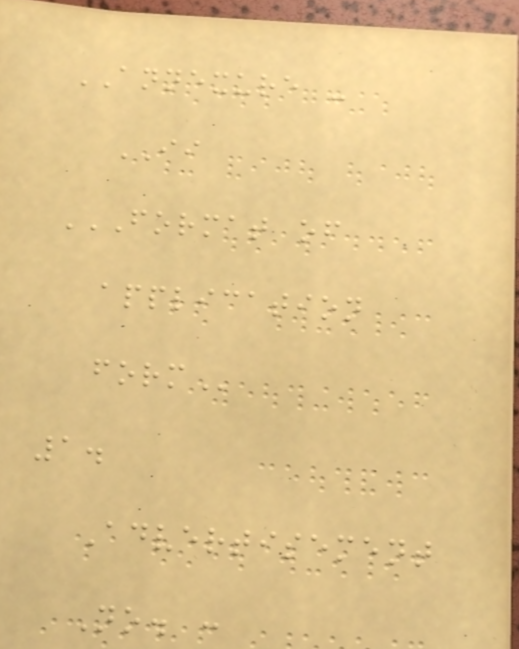ANNEXURE -
II
FORMAT OF
APPLICATION
FORM
1.
Advertisement
No. :
